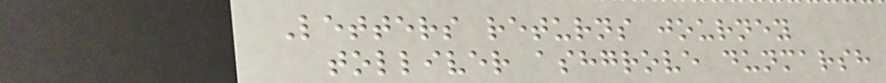Letters returns journey
tolliver ashgrove dunmarsh
